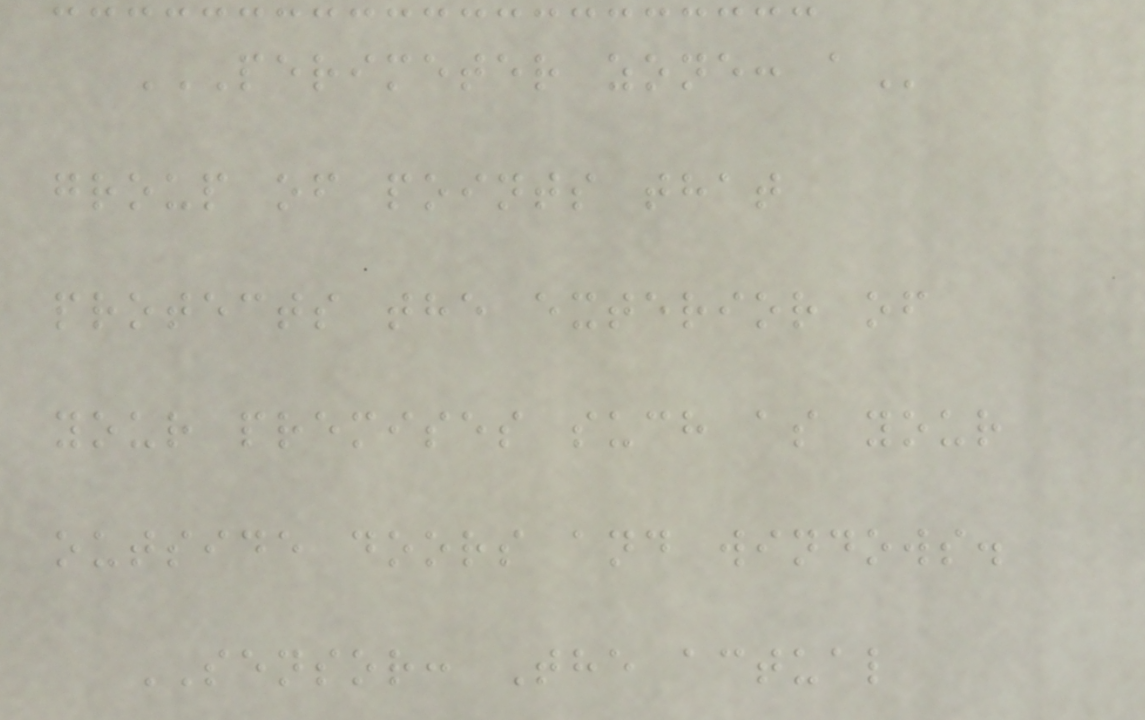PERIMETER ZONE: A
group of points that
protects the exterior of
your premises such as your
outside doors and windows.
SENSOR: The actual
